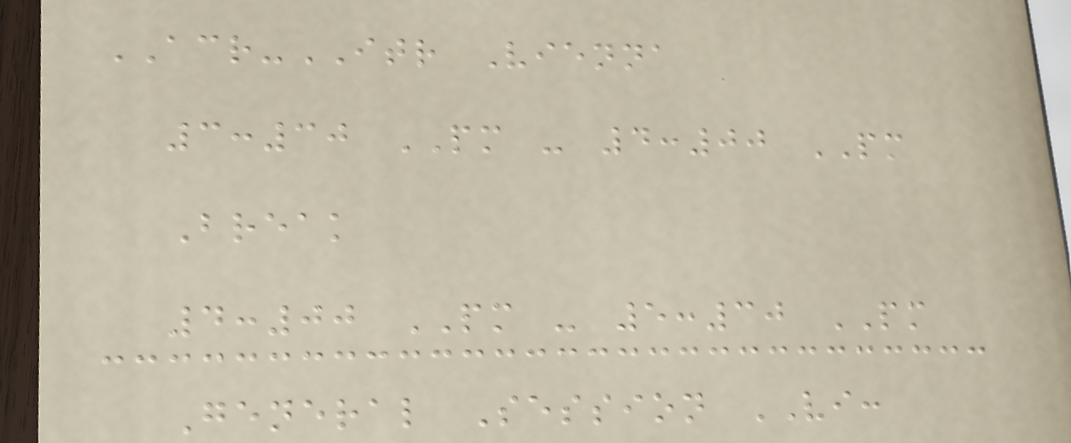ACR-ITR Vienna
3:30 PM - 4:00 PM
Break
4:00 PM - 5:30 PM
General Session VI:
